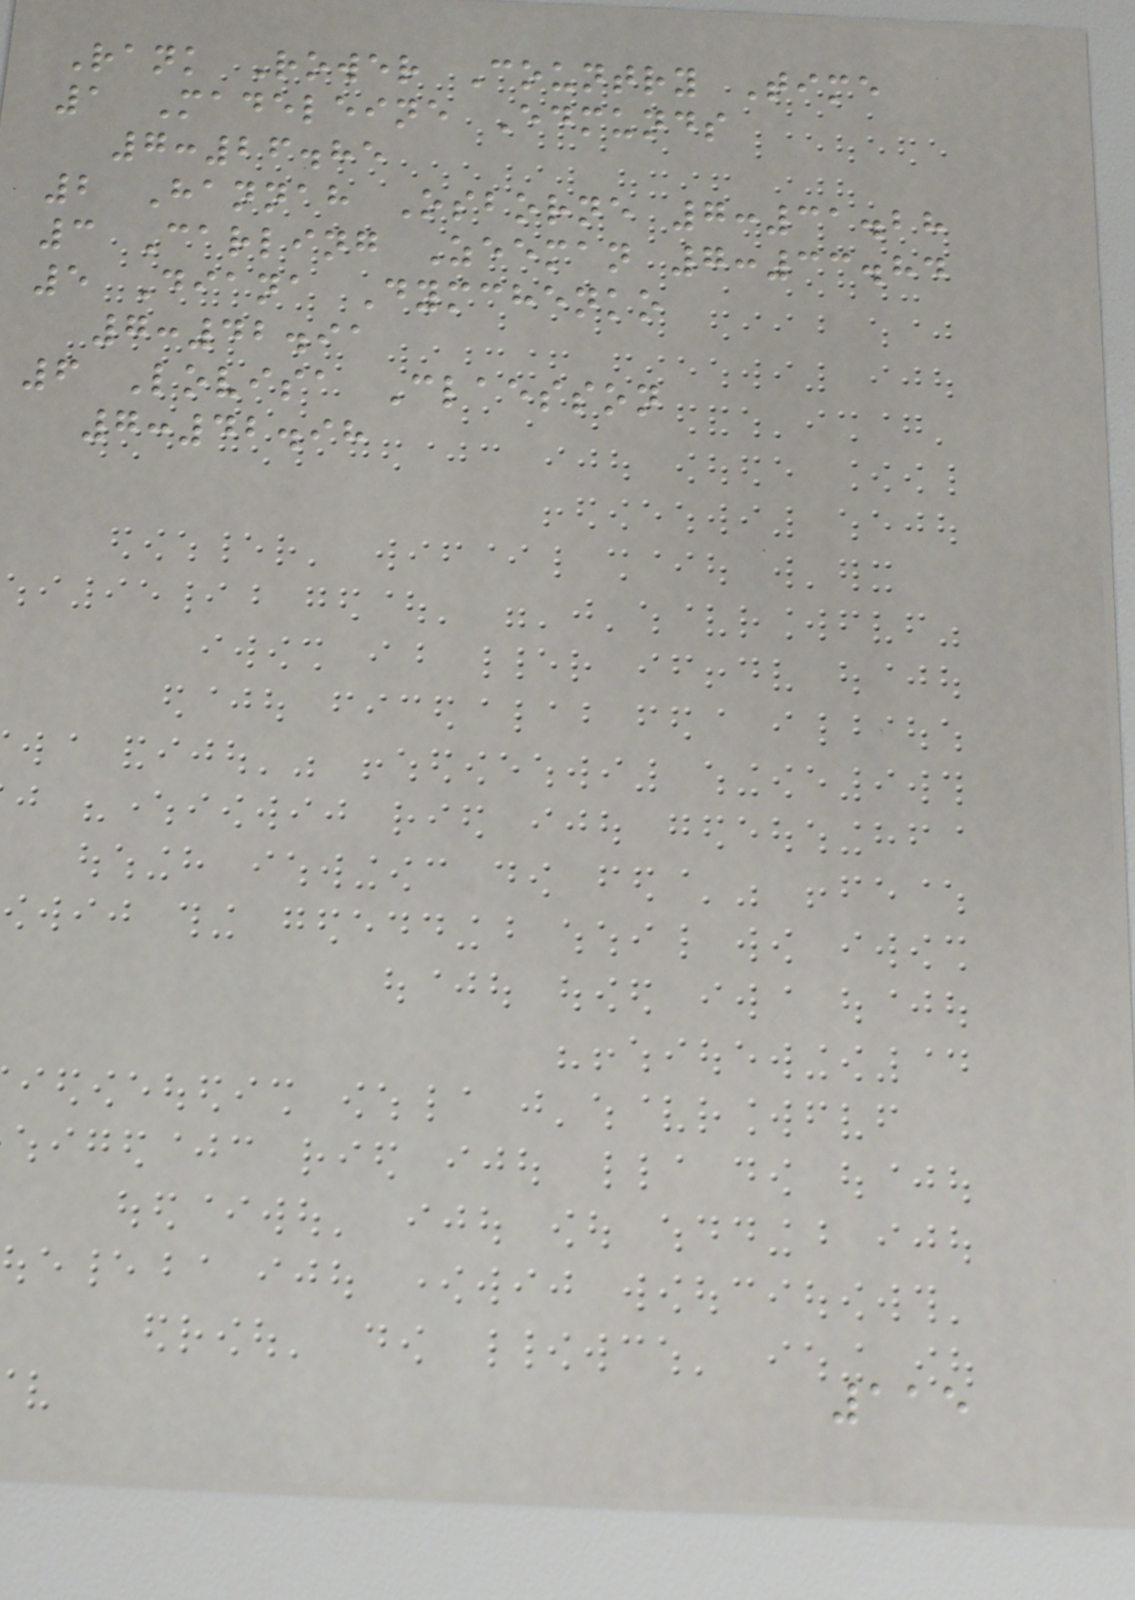Rank Rower Country Time
1 Madeleine Edmunds
7:26.85
2 Hannah Osborne 7:31.28
3 Carling Zeeman 7:33.84
5 Diana Dymchenko
7:42.91
6 Lovisa Claesson
7:42.98
115
